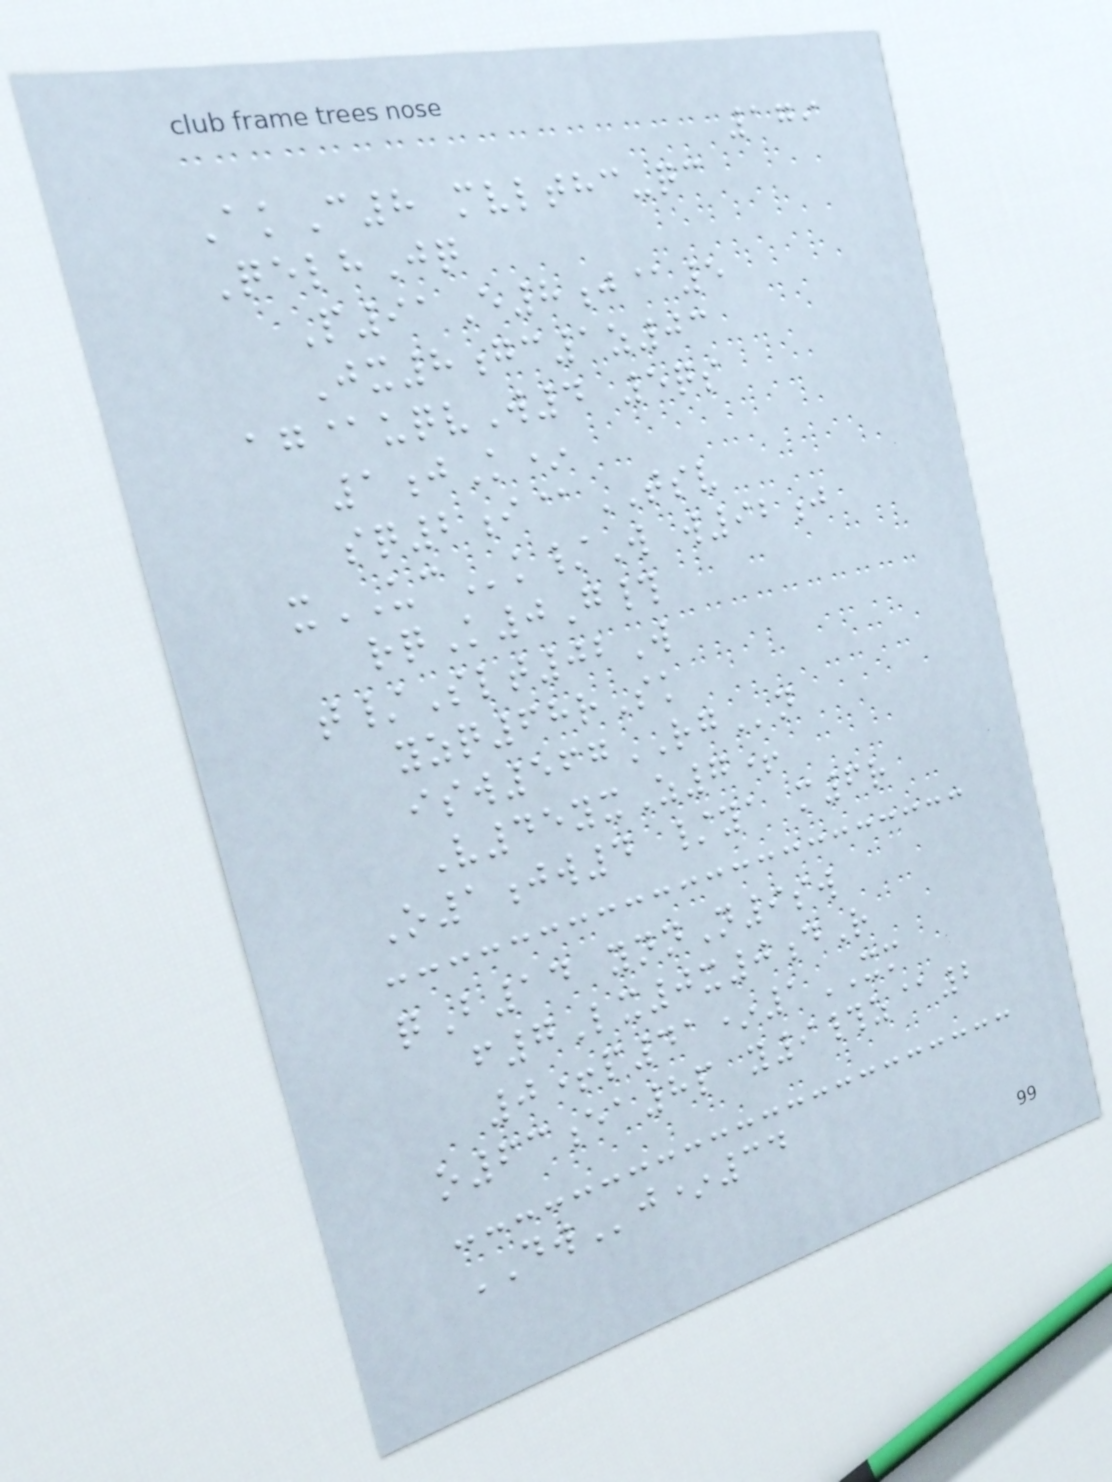179
AkC8 mvlthc-qc
QelhJq
P91E8j@5
Jx8gc1z03
ag@uqvW4 5qs
1jK*
sq2i@TSV
xUCk/W w92j
rqK0G#
t/Slt02W
yzq68rSk
isw567RGn
V45yxZ7+
O1jw4 /ya m6r
qB14 ynnN9sw
f7Lx0x0dR
0+p41*1XM
o63ea8p y9#z@2
DWj*34
